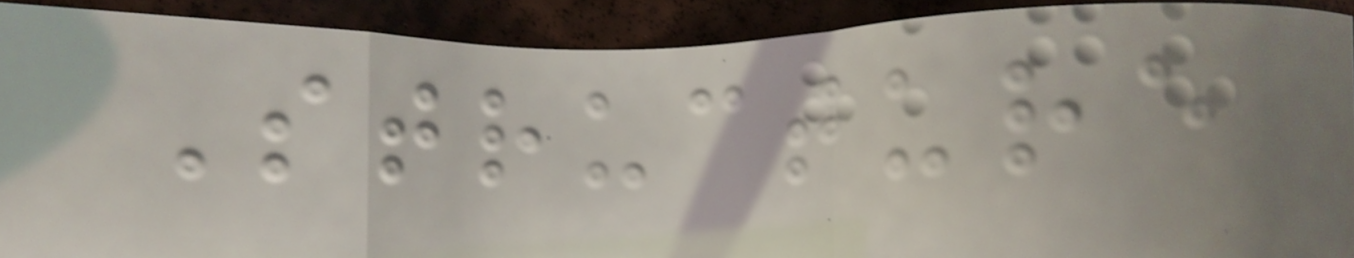Structure
